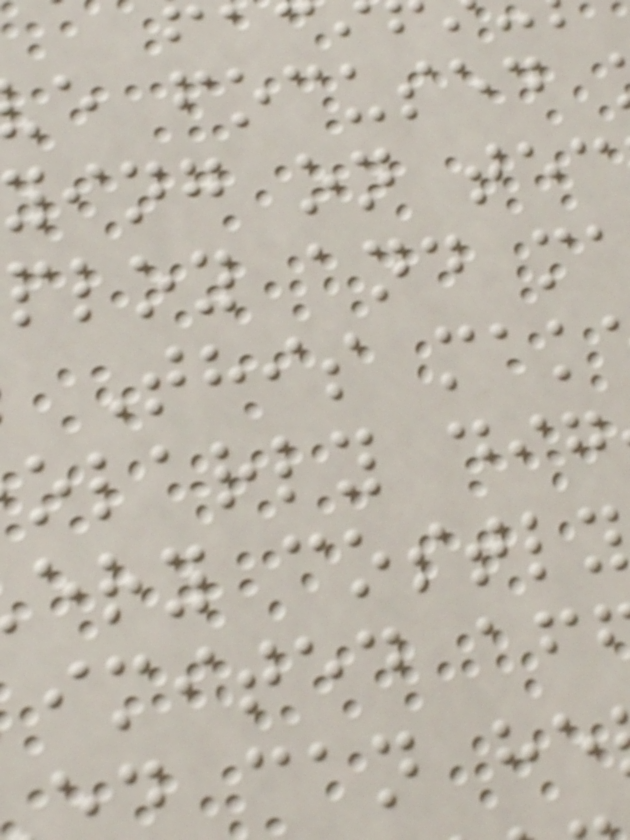e focused
ing on tec
ploy and m
This mak
olarly dig
ery costly
imited af
can he
